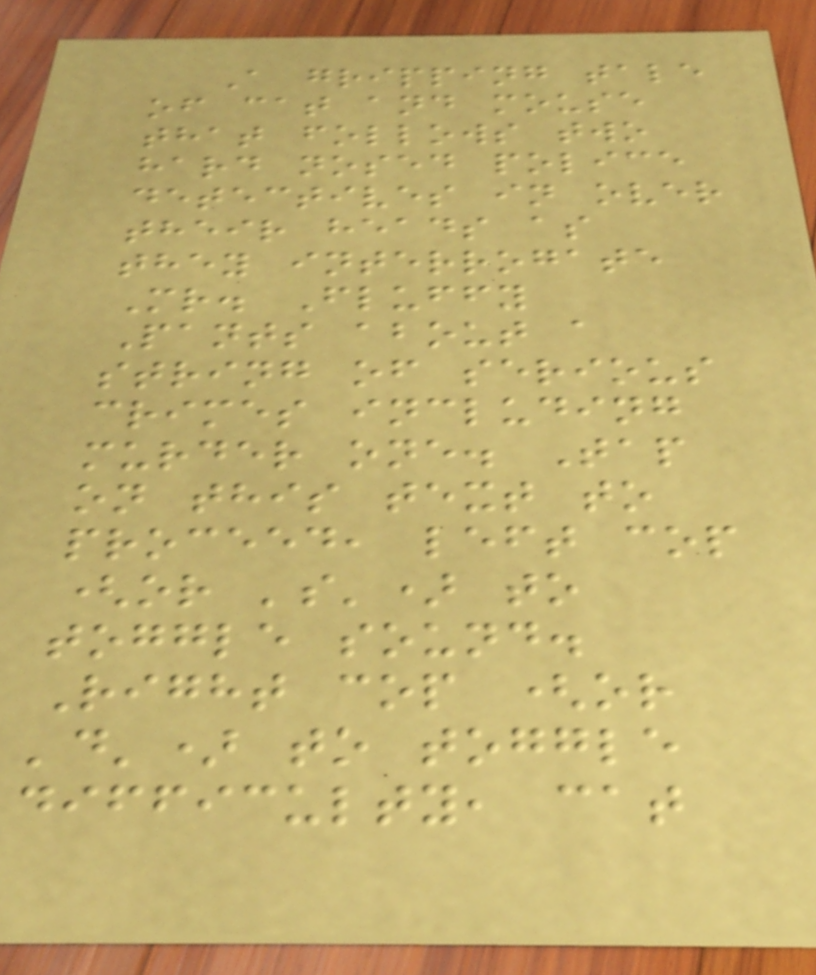A gripping tale
of cat and mouse
that follows two
hard nosed police
detectives in over
their heads as
they interrogate
Mr. Fluffy
Pants about a
string of serious
crimes including
murder one. Tap
on this text to
proceed, left cop
(or 's') to
toggle sound.
Right cop (or
'd') to toggle
difficulty, cat
